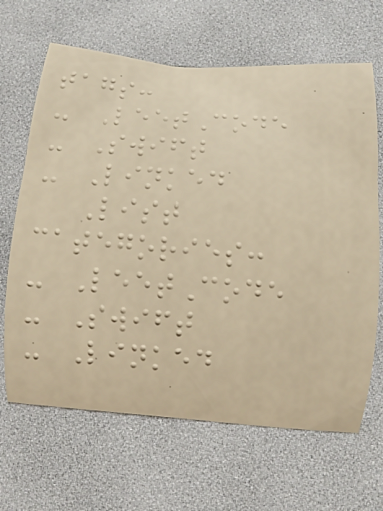tags:
- LeetCode
- Swift
- Linked
List
categories:
- LeetCode
- Swift
- Linked
